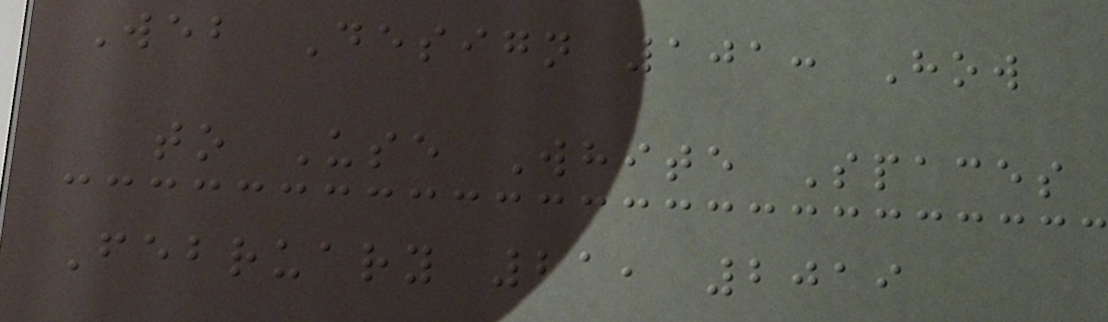Web Design 101: How
to Use White Spaces
February 21, 2019
